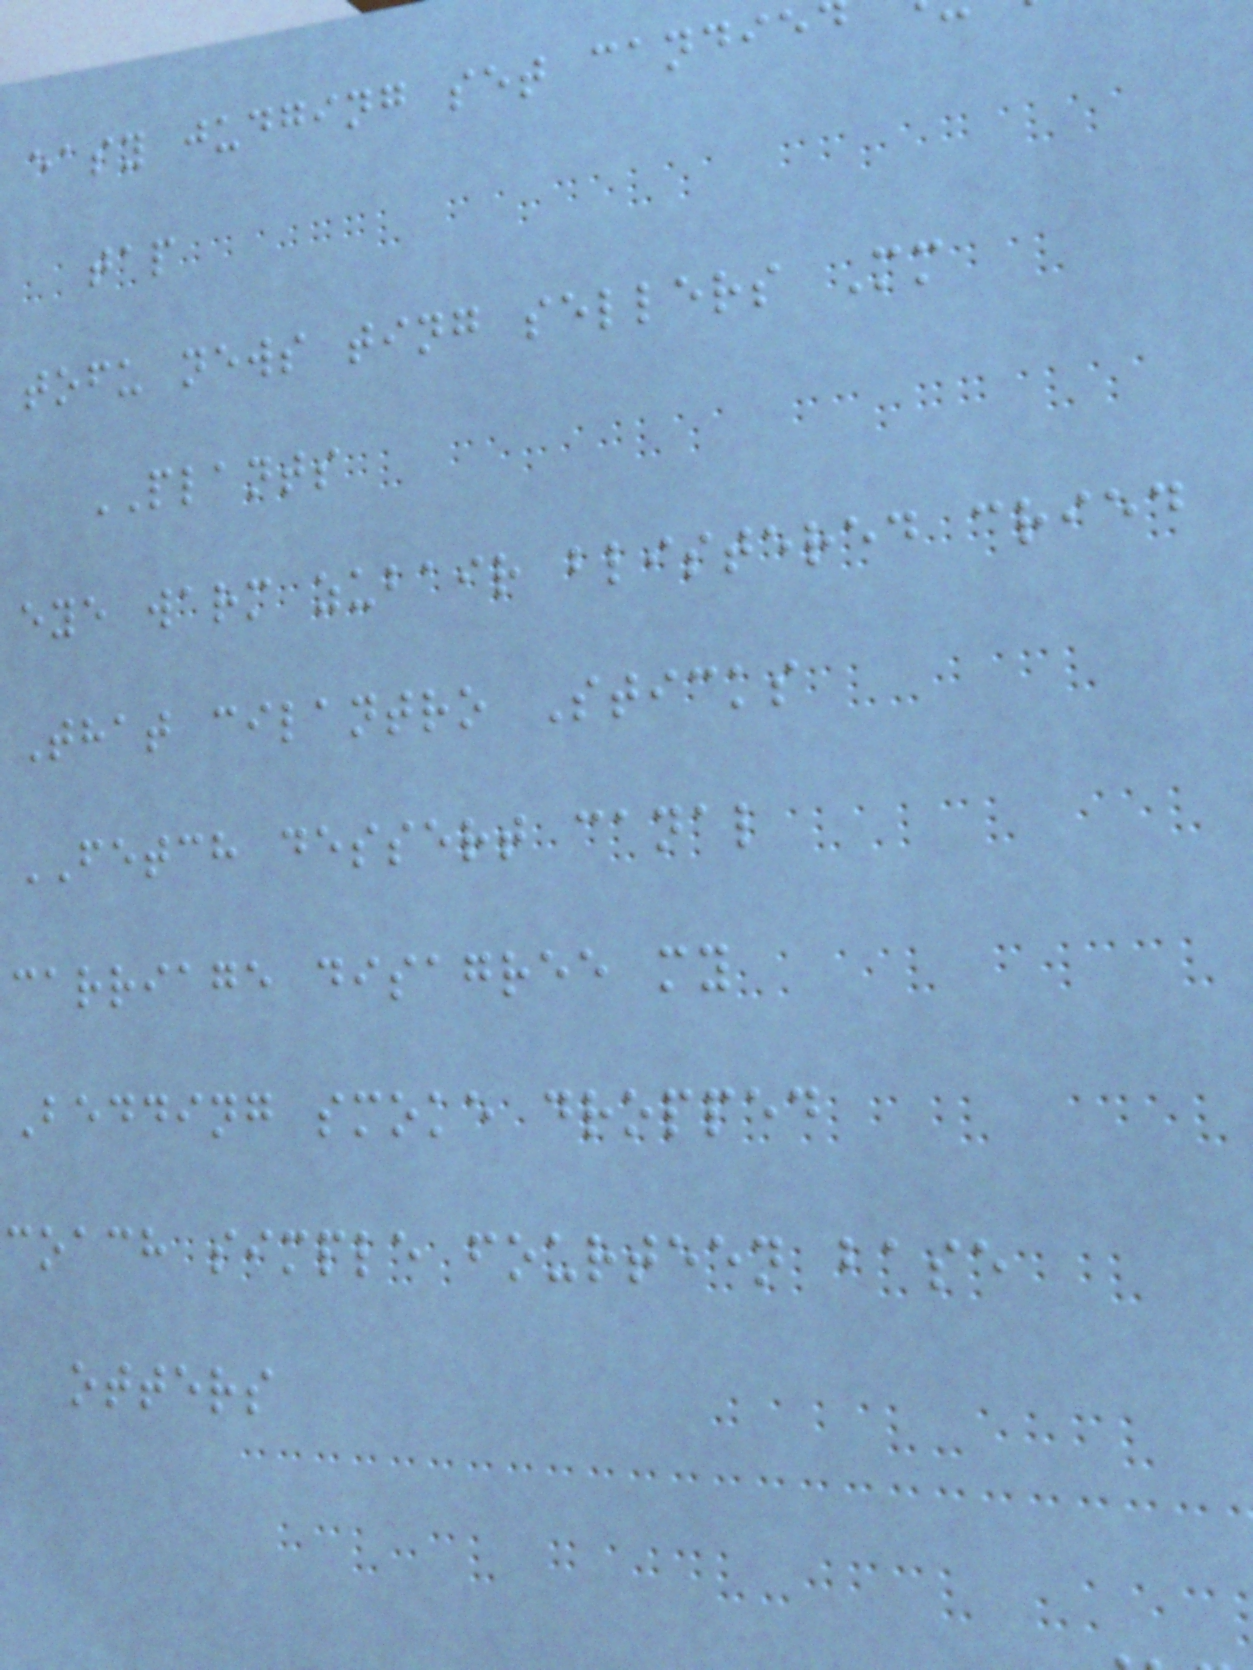easy judging set candie
tap
tofu news ting sellers Mm
PLANTS
eye warm zubair blistered cried
That cilantro Sticks
FETCH dessert canal
carriage disagree my
Bedding smoke dropped
coach simple fourteen base
otters
